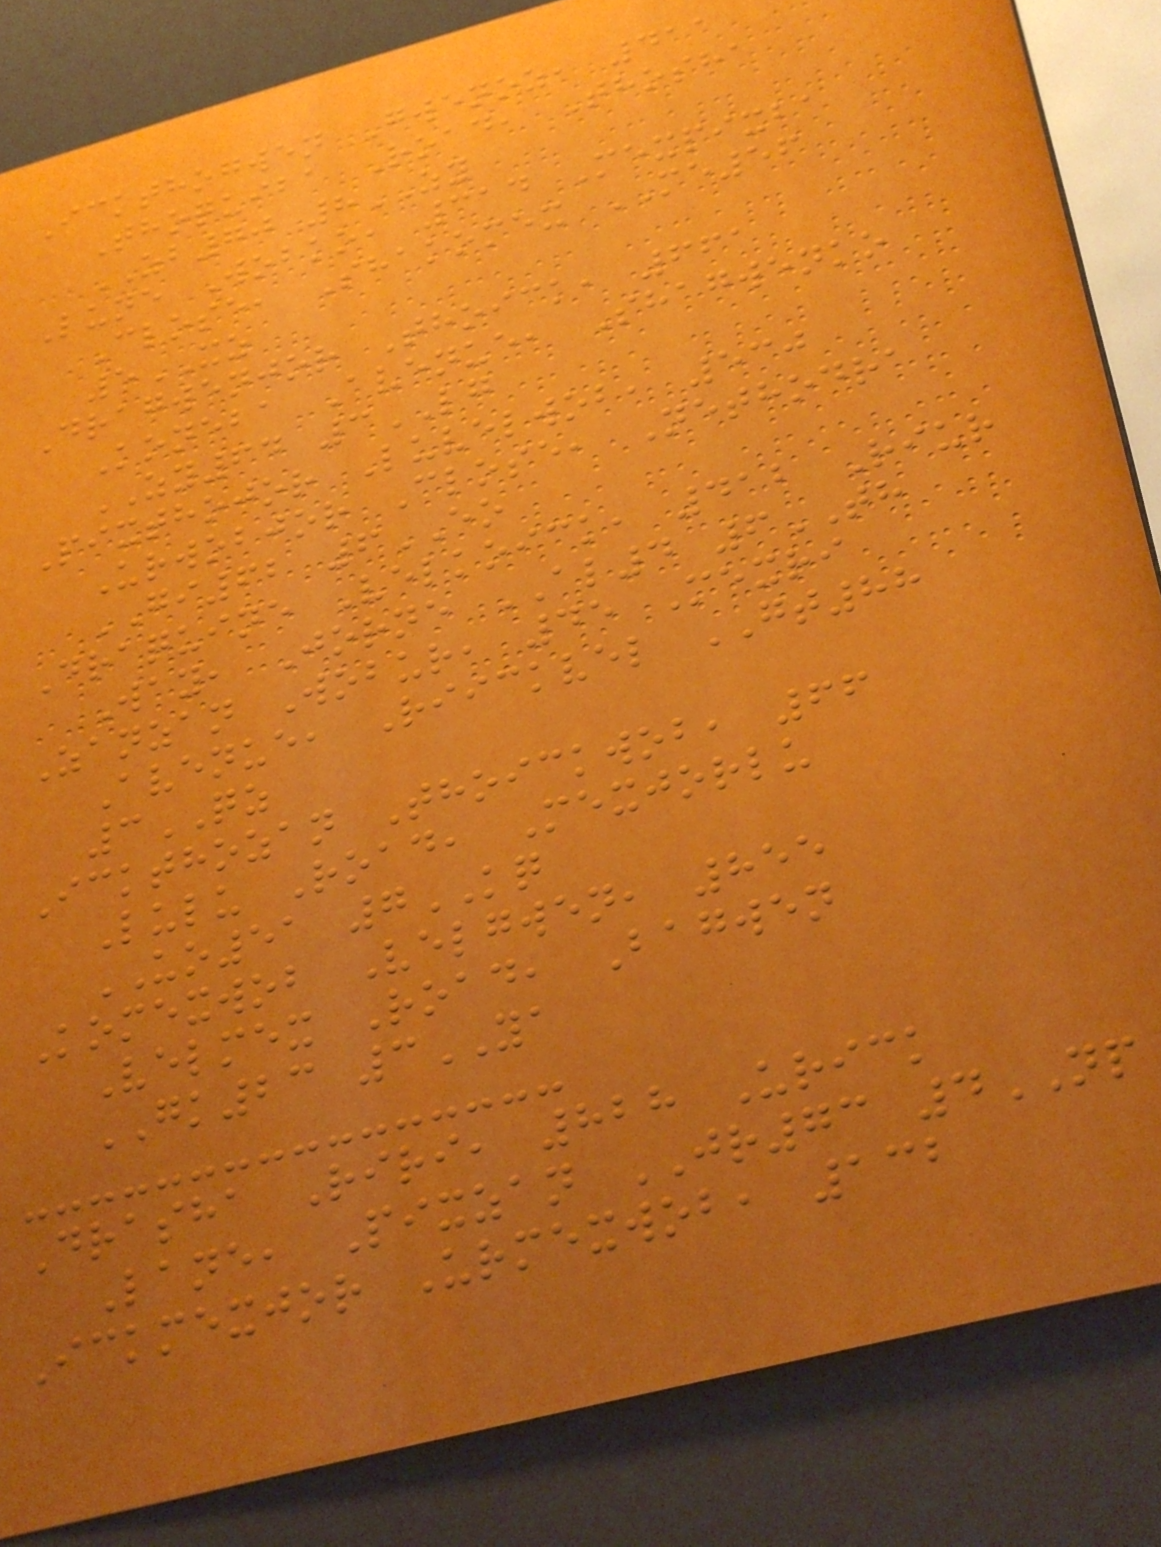Ickthogwen Gwenoz, 411
Thoquiba Road, Thosha
ZB70 8ZY
Lune Wobko, 314 Mexpixba
Close, Shakomex ME56
5XZ
Dragwenjor Thoick, 661
Koneba Avenue, Shagwenko
ZY64 3LG
Pixthojor Luvelwob, 530
Urwobjor Close, Nethodra
GI62 6EO
Draquine Velkoick, 412 Riur
Way, Jorne AL4 6TH
Zanzan Wobur, 45 Mexri
Avenue, Riickvel GT88
3QZ
Ickthozan Thoickwob, 66
Lulu Road, Mexjorlu
UO51 7KQ
Komexwob Velgwen, 855
Velmex Road, Bagwen
GK23 3YA
Drasha Riri, 828 Urick
Lane, Pixzan JR73 4NP
Ickmexjor Urmexwob, 132
